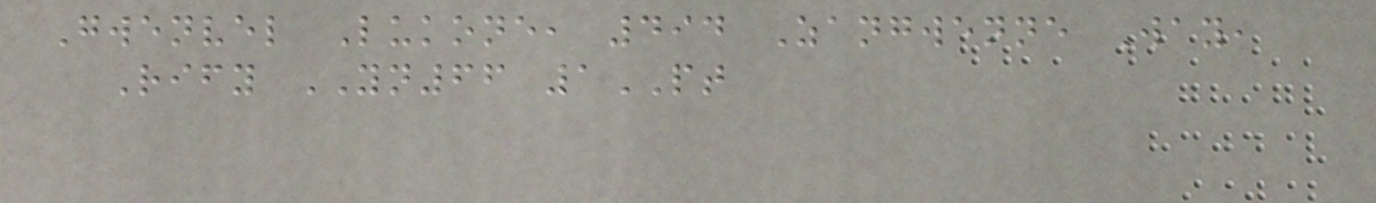Gwenvel Lukone, 494 Zangwenne Way,
Rify YN66 1PT
